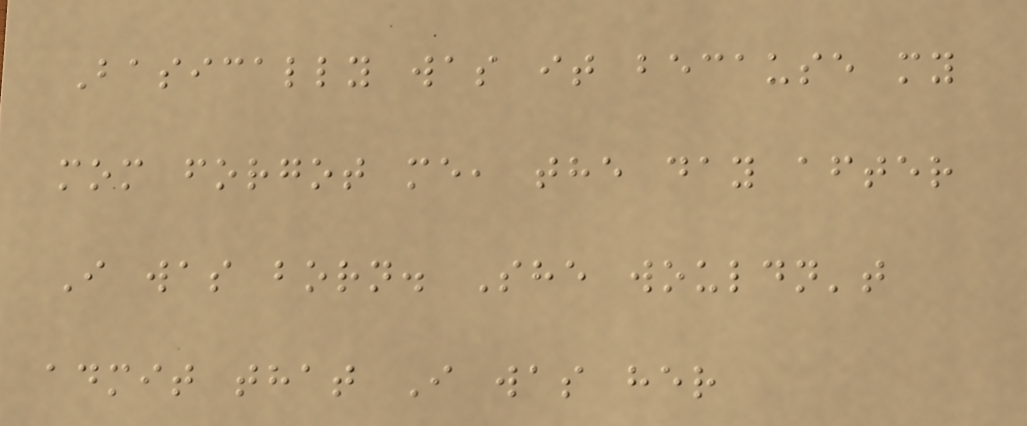Basically was it because my
mom forgot me, the day after
I was born. She wouldn't
admit that I was her
